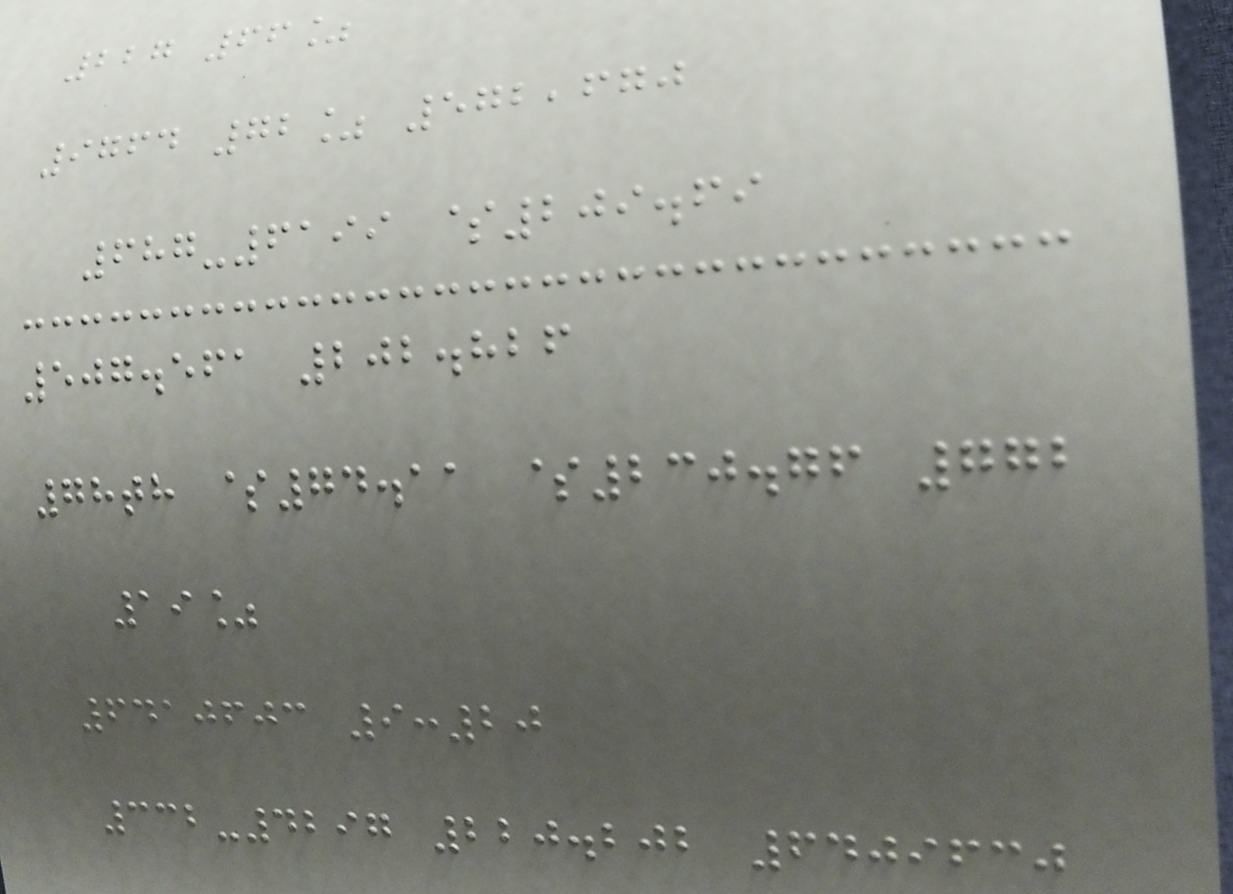227 66%
9764 72% 572,670
687-6199 $209.69
507.561 202.826
78th $74.11 $230.76 772
19%
6410603 9:20
332-4297 220.202 6409630
